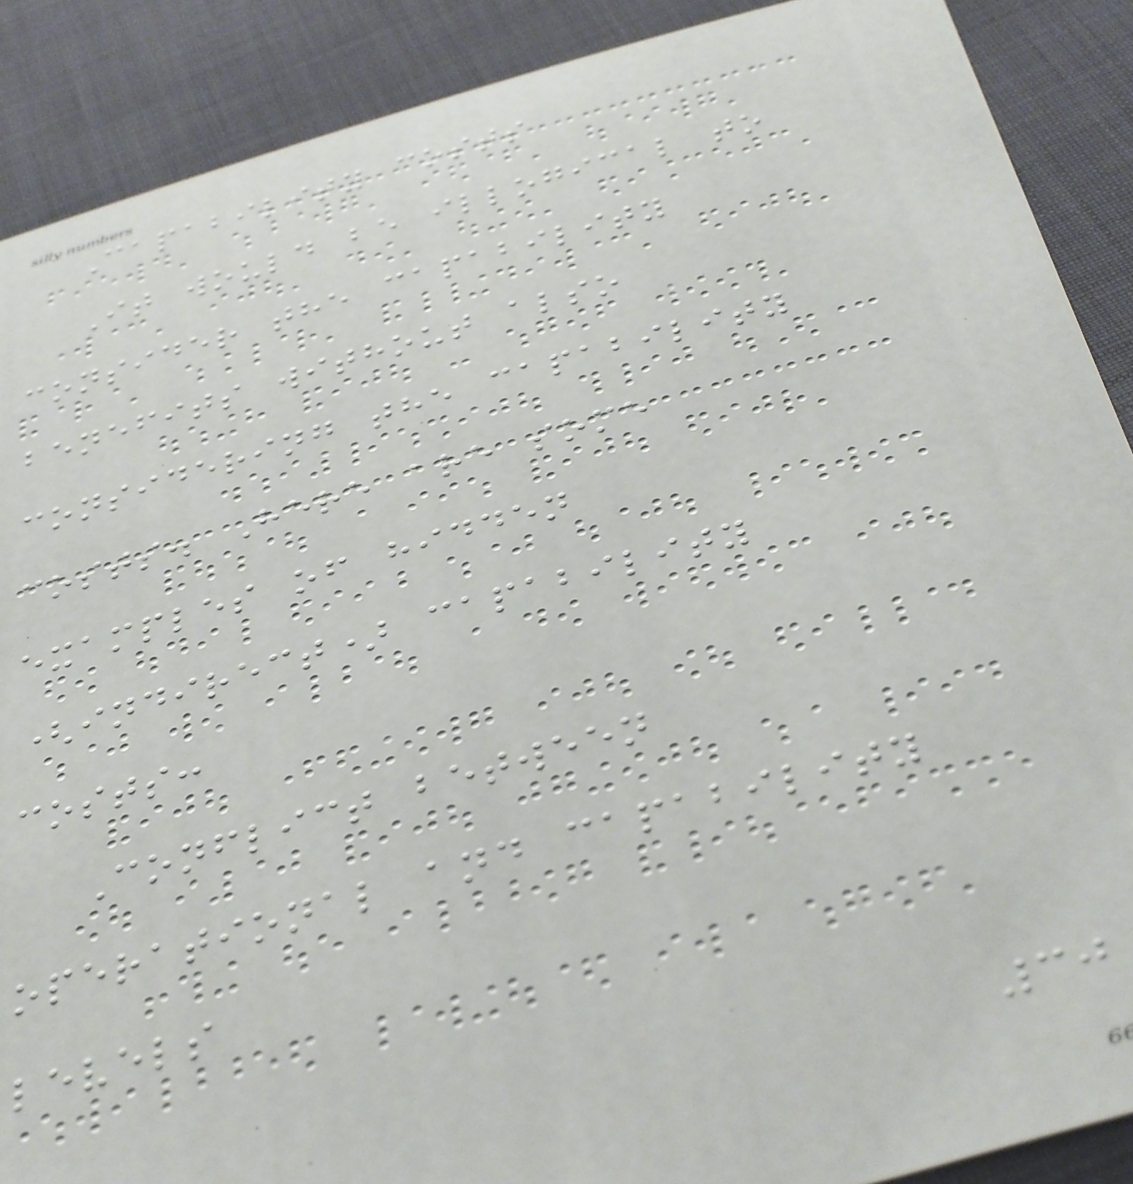Capability costs
It would be illogical to
consider the capability
benefits without also
considering the capability
costs. Here are some
examples of hidden
(indirect) capability
costs:
Conflict between
operational and capability
levels
30
